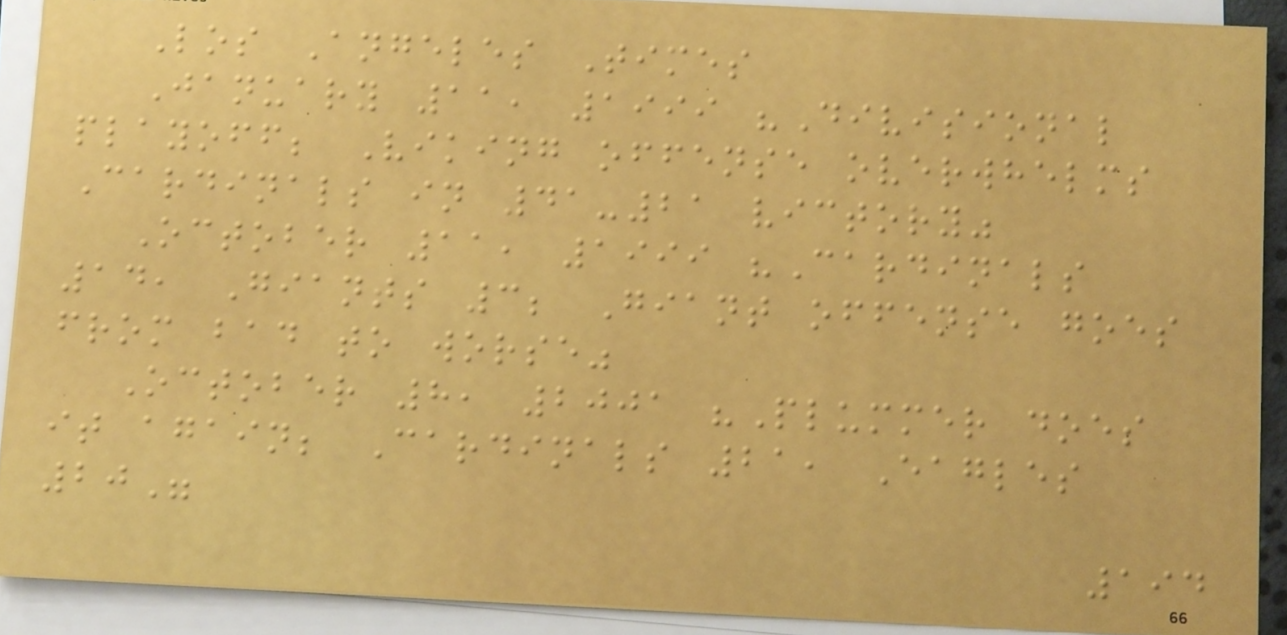Los Angeles Times
January 11, 1999 "Divisional
playoff; Viking offense overwhelms
Cardinals in 41-21 victory"
October 11, 1999 "Cardinals
14, Giants 3; Giant offense goes
from bad to worse"
October 8, 2001 "Plummer does
it again; Cardinals 21, Eagles
20"
194
